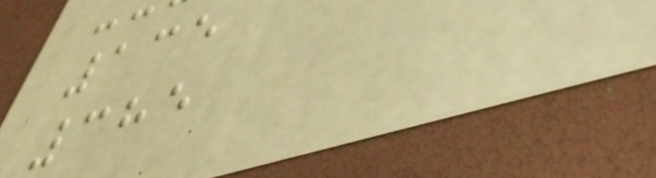135
385
